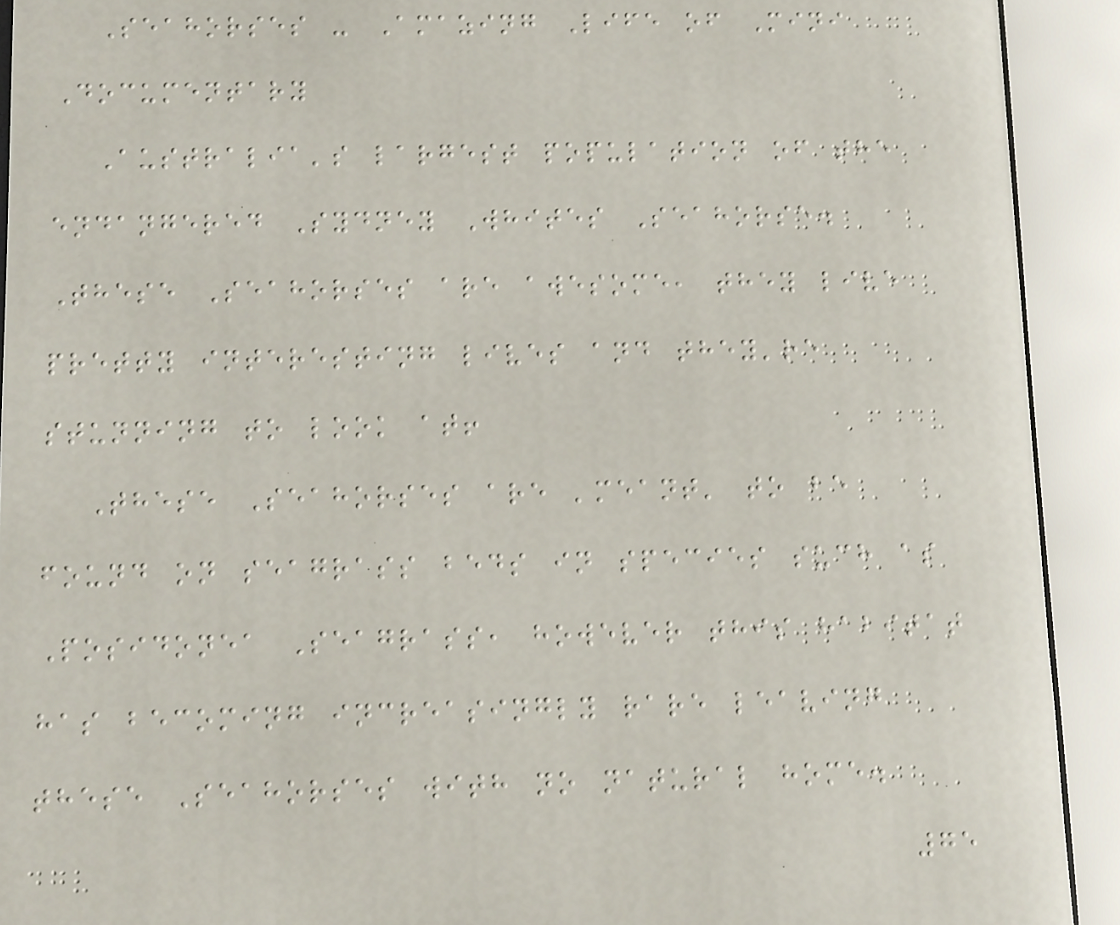Seahorses - Amazing Life of Mini
Documentary
Australia's largest population of the
endangered Sydney Whites Seahorse.
These Seahorses are awesome, they live
pretty interesting lives and they're
stunning to look at!
These Seahorses are 'meant' to be
found on seagrass beds in species such as
Posidonea Seagrass, however this habitat
has becoming increasingly rare leaving
these Seahorses with no natural home.
75
